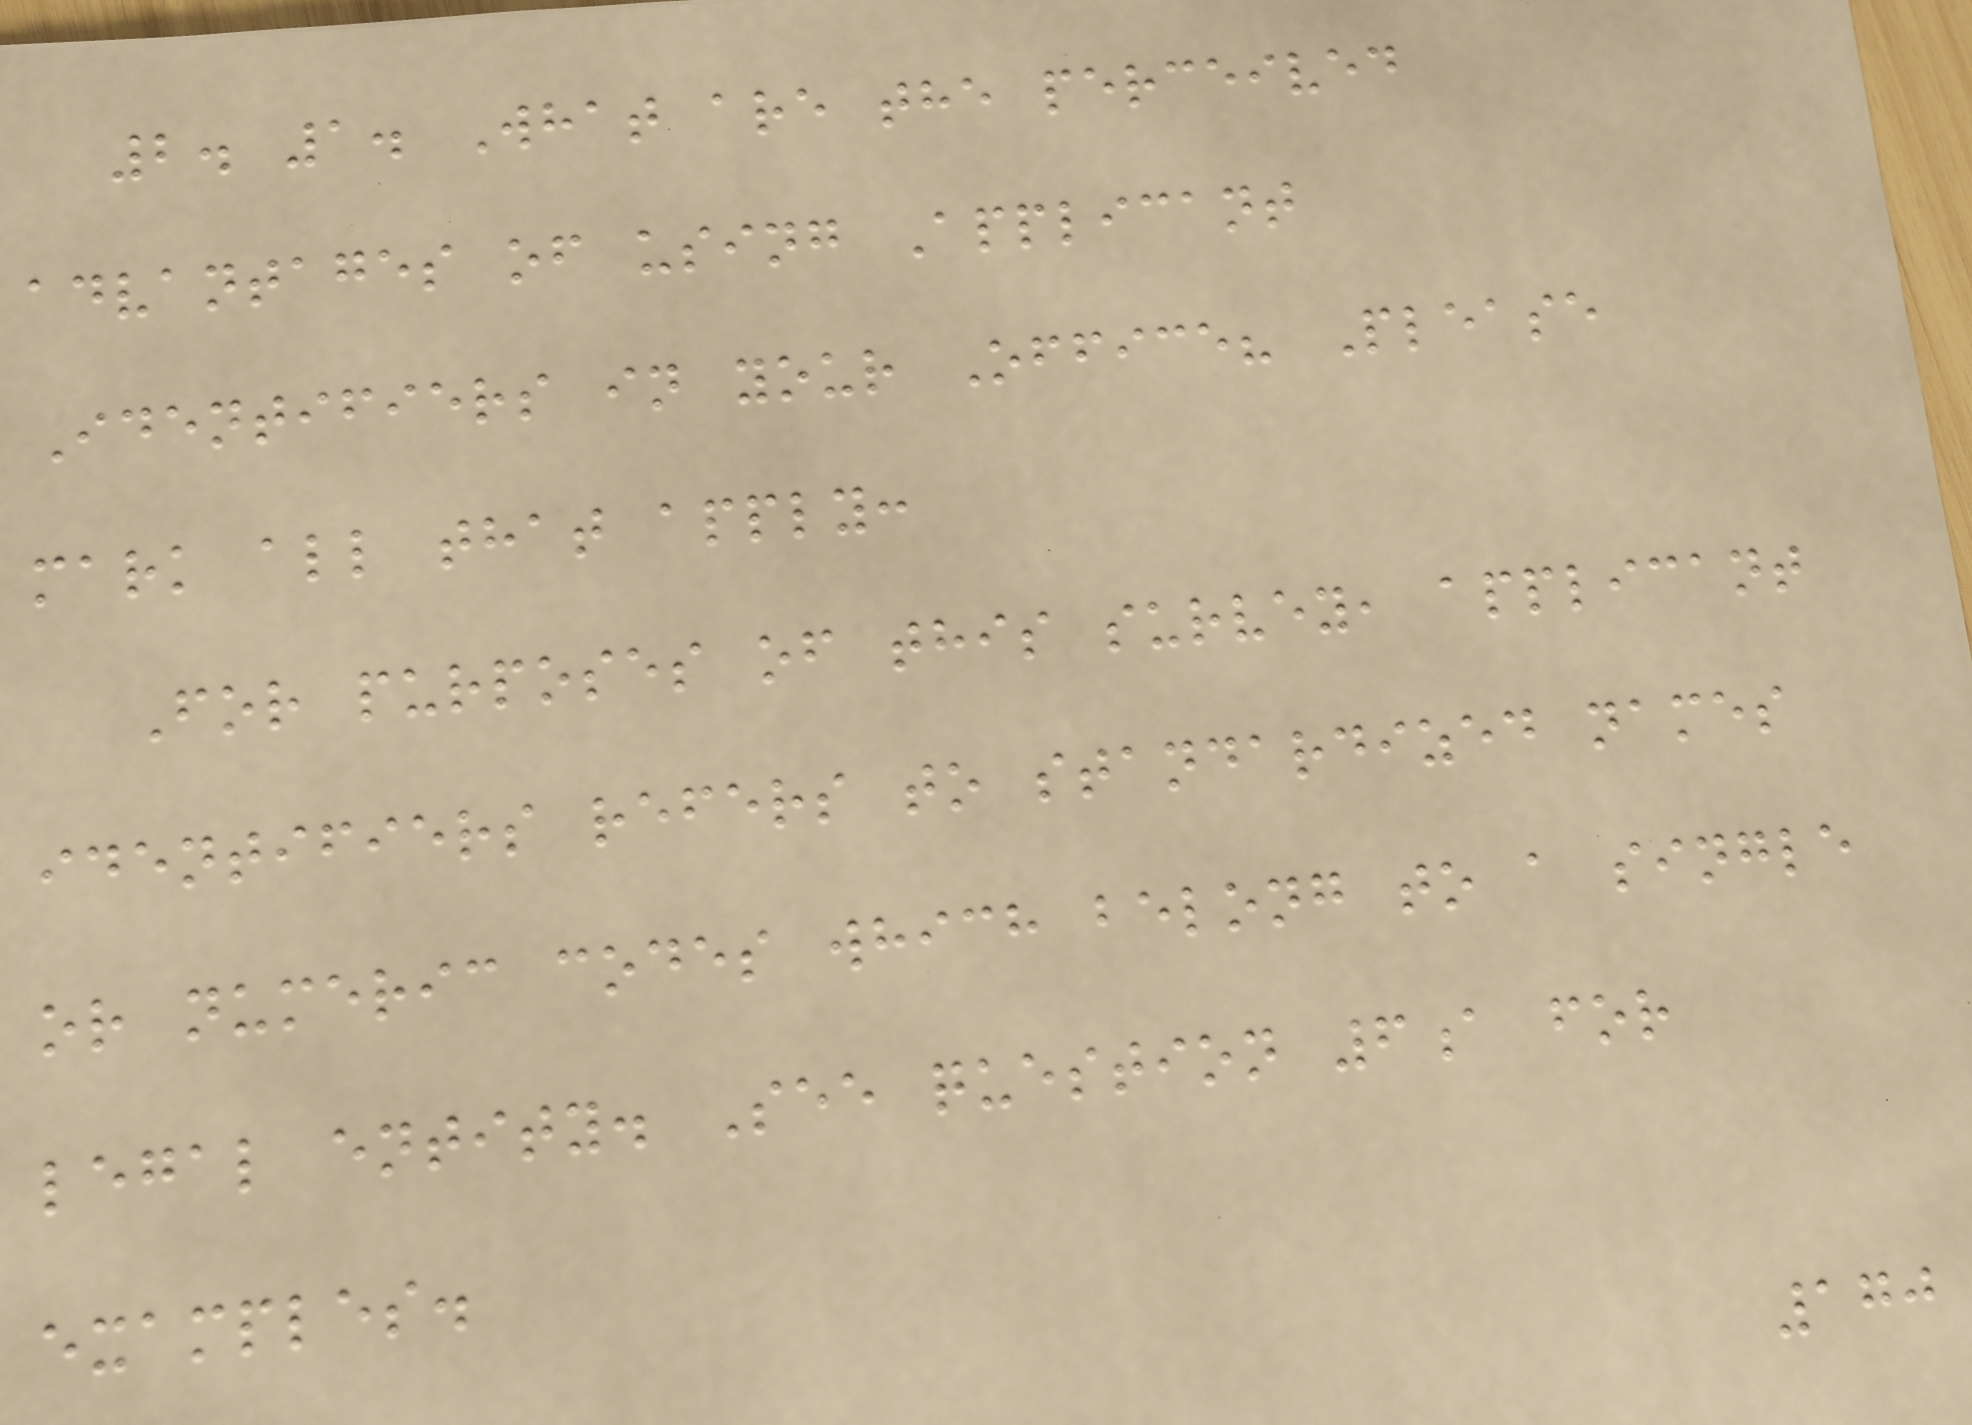2. 1. What are the perceived
advantages of using Applicant
Identifiers in your Office? Please
mark all that apply:
For purposes of this survey, applicant
identifiers refers to standardized names
or numeric codes which belong to a single
legal entity. See question 6a for
examples.
170
